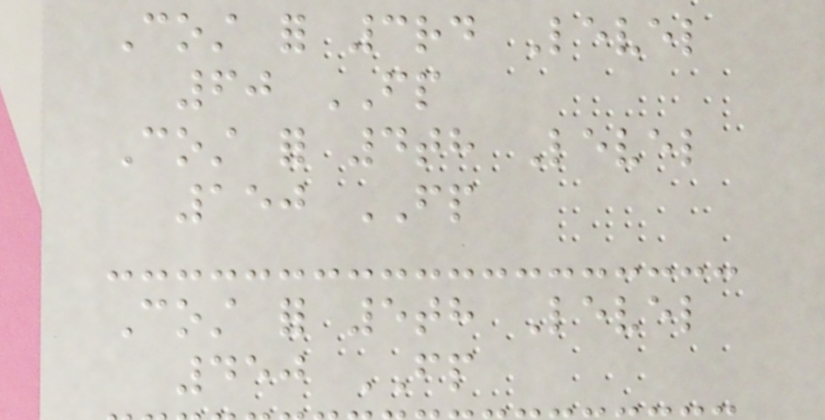Cost for 3rd Level
60 FP
Cost for 4th Level
150 FP
Cost for 5th Level
450 FP
